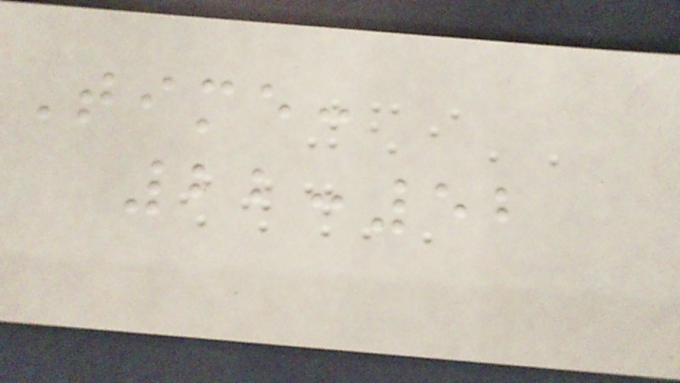Time:
22:52
